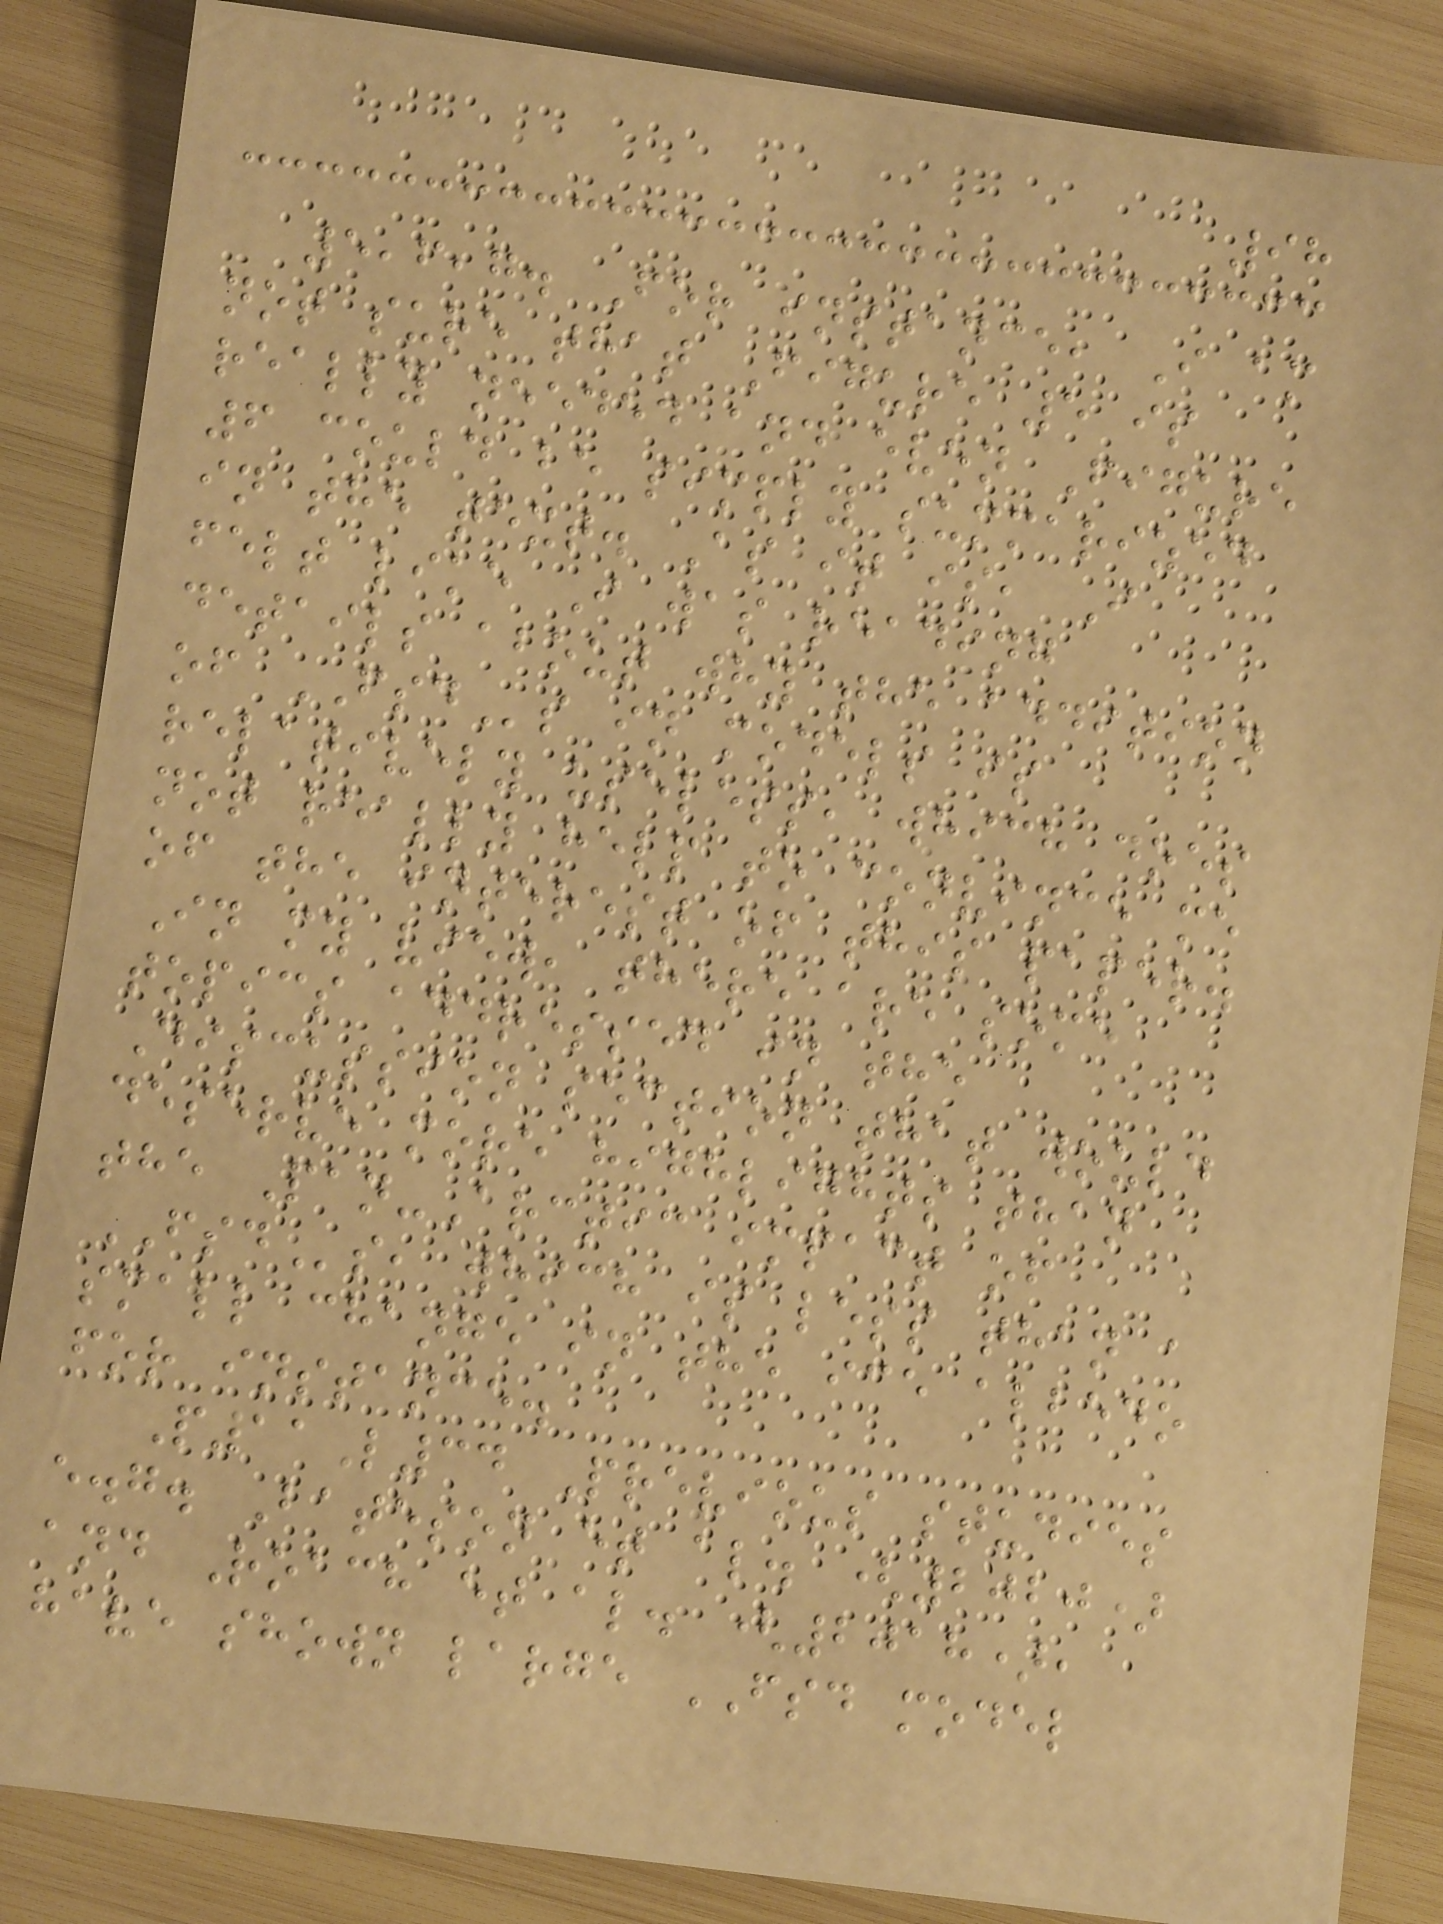98
5,6,7. For instance, I am
not sure that Figure 5 is
really needed and even Figure
6 could be simply summarized
in the text. As it is, I
felt like I was reading
details about why the addition
of FSDs in models is
relatively useless, which does
not really help to convince me
of the interest of this paper.
In my view, there are some
topics addressed in the
Discussion section that would
deserve more highlights than
the Pan-Arctic impact of
FSDs, which is less than a
small change in the ice albedo
for instance.
P11L34 Previous studies
e.g. Bateson et al. (2020)
and Roach et al. (2018),
have shown large FSD model
